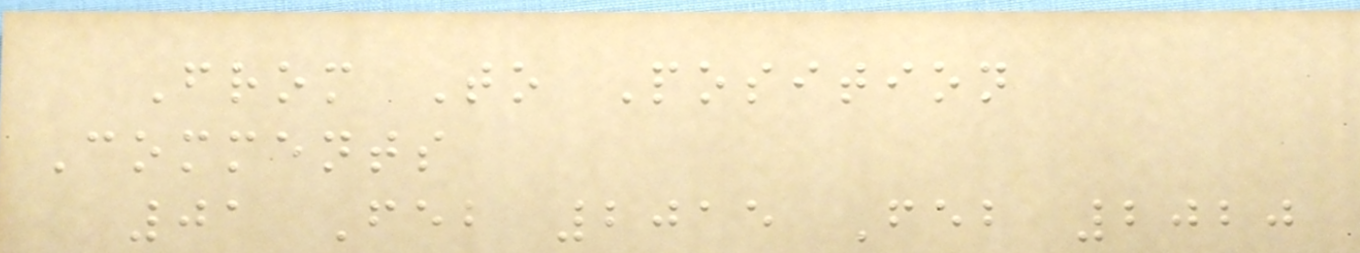From To Position
Comments
01 Feb 2015 Feb 2020
